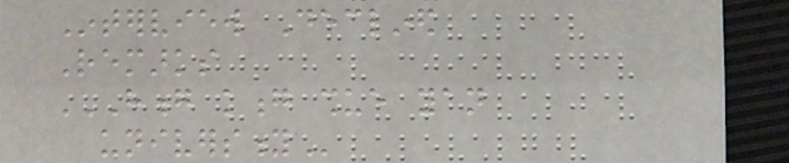Interview Declined
Remarks
HONG KONG SHUE YAN
UNIVERSITY
